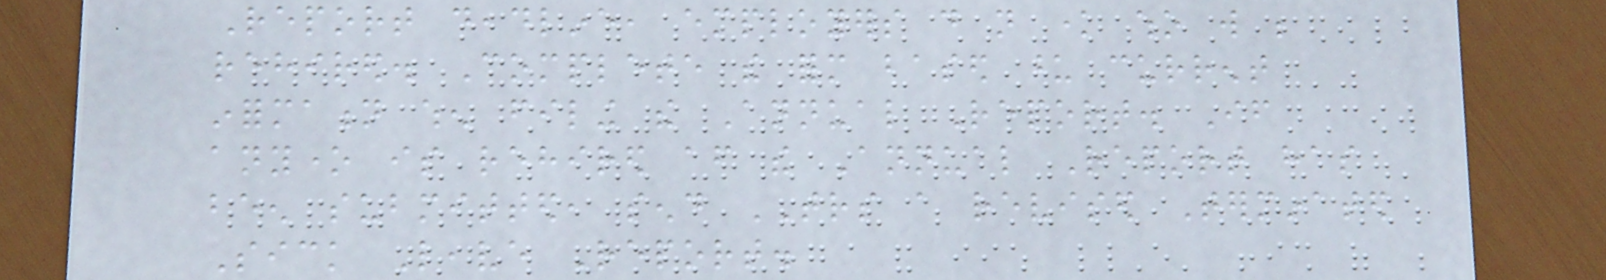Report deadline, employers do not know who will be
rehired. Complete the form based upon current
information when filing the Annual Report. If
anyone is rehired after the Annual Report has
been submitted, send TRS a revised Terminated
Sick Leave Report.
